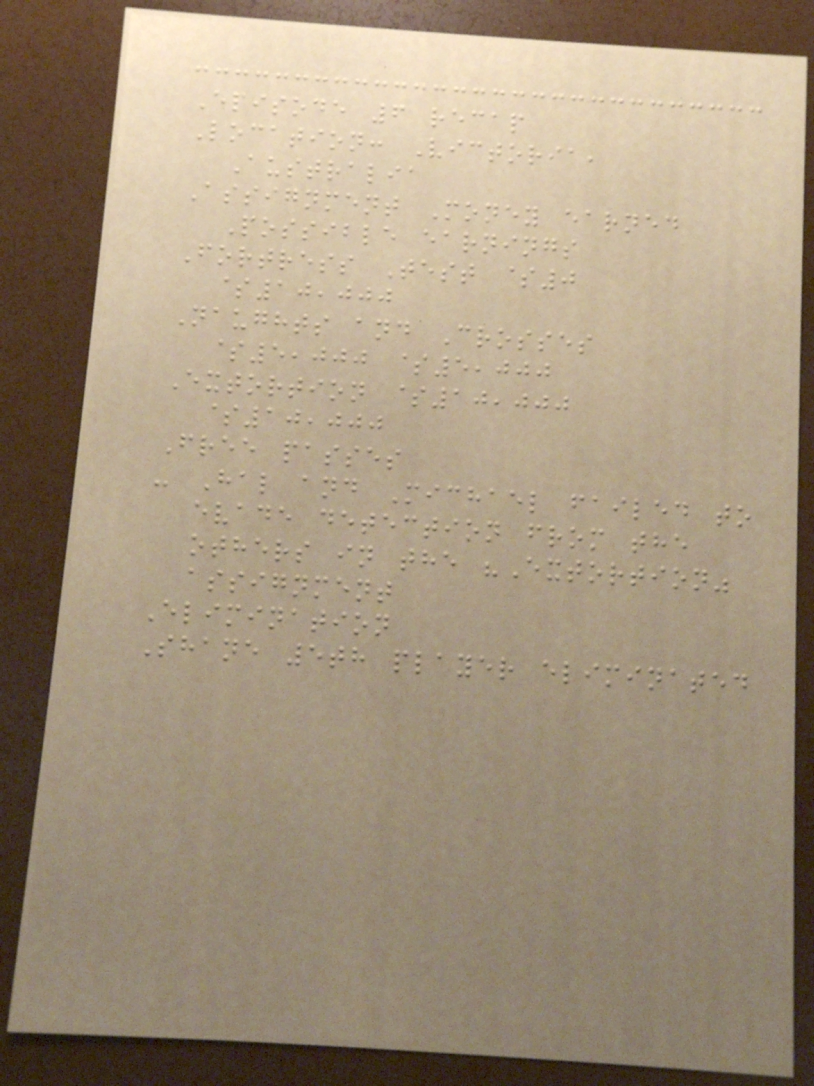Episode 6 recap
Location: Victoria,
Australia
Assignment Money earned
Possible earnings
Fortress Test $0
$10,000
Naughts and Crosses
$5,000 $5,000
Extortion $10,000
$10,000
Free passes
- Hal and Michael failed to
evade detection from the
others in the "Extortion"
assignment
Elimination
Shane 5th player eliminated
